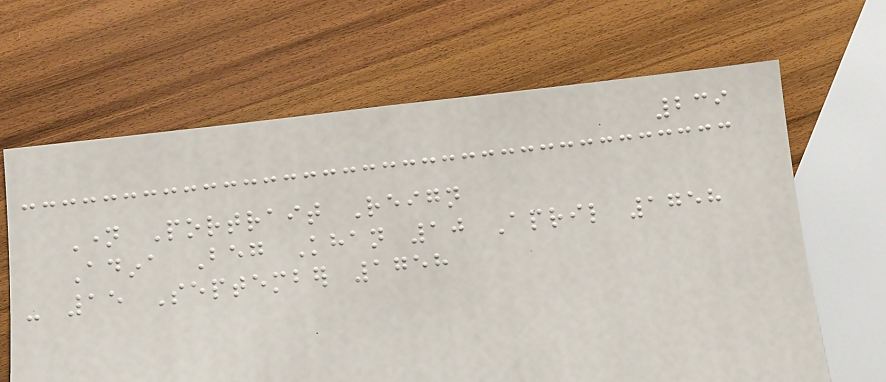239
Name Portrait Reign
Adina Beg Khan 10 April 1758
- 15 September 1758
